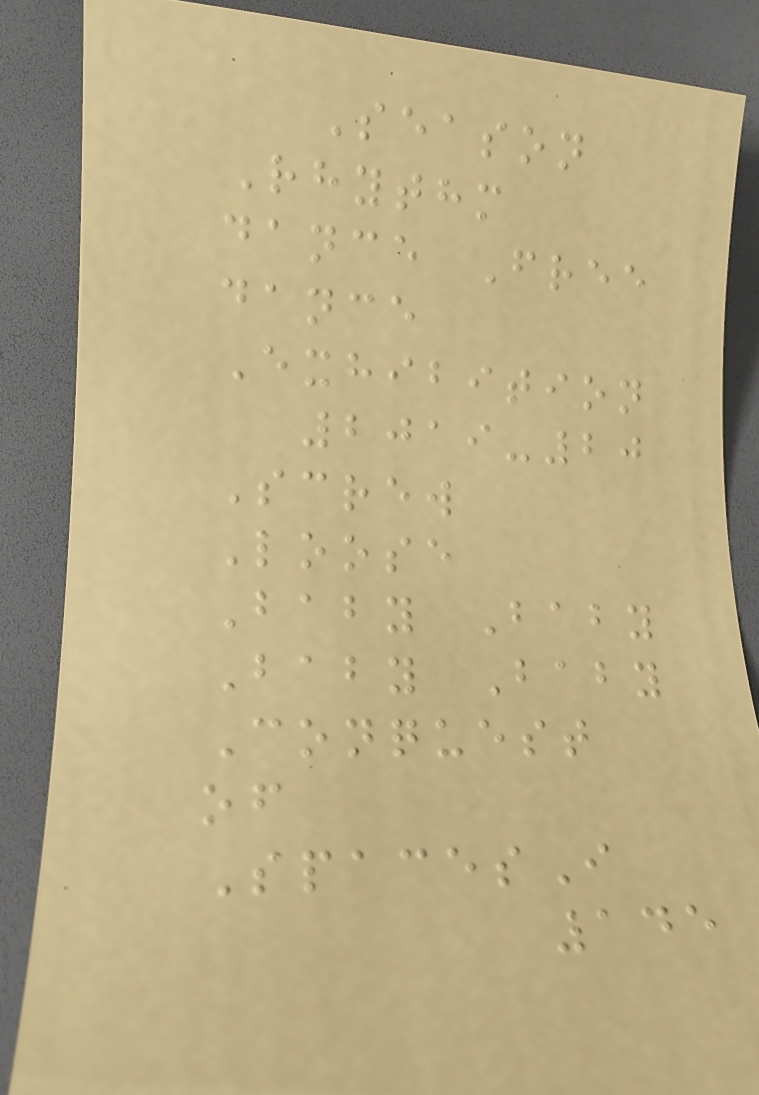Season
Rhythm
dance Free
dance
Exhibition
2019-20
Screw
Loose
Baby Baby
Baby Baby
Conquest
of
SpacesI
145
